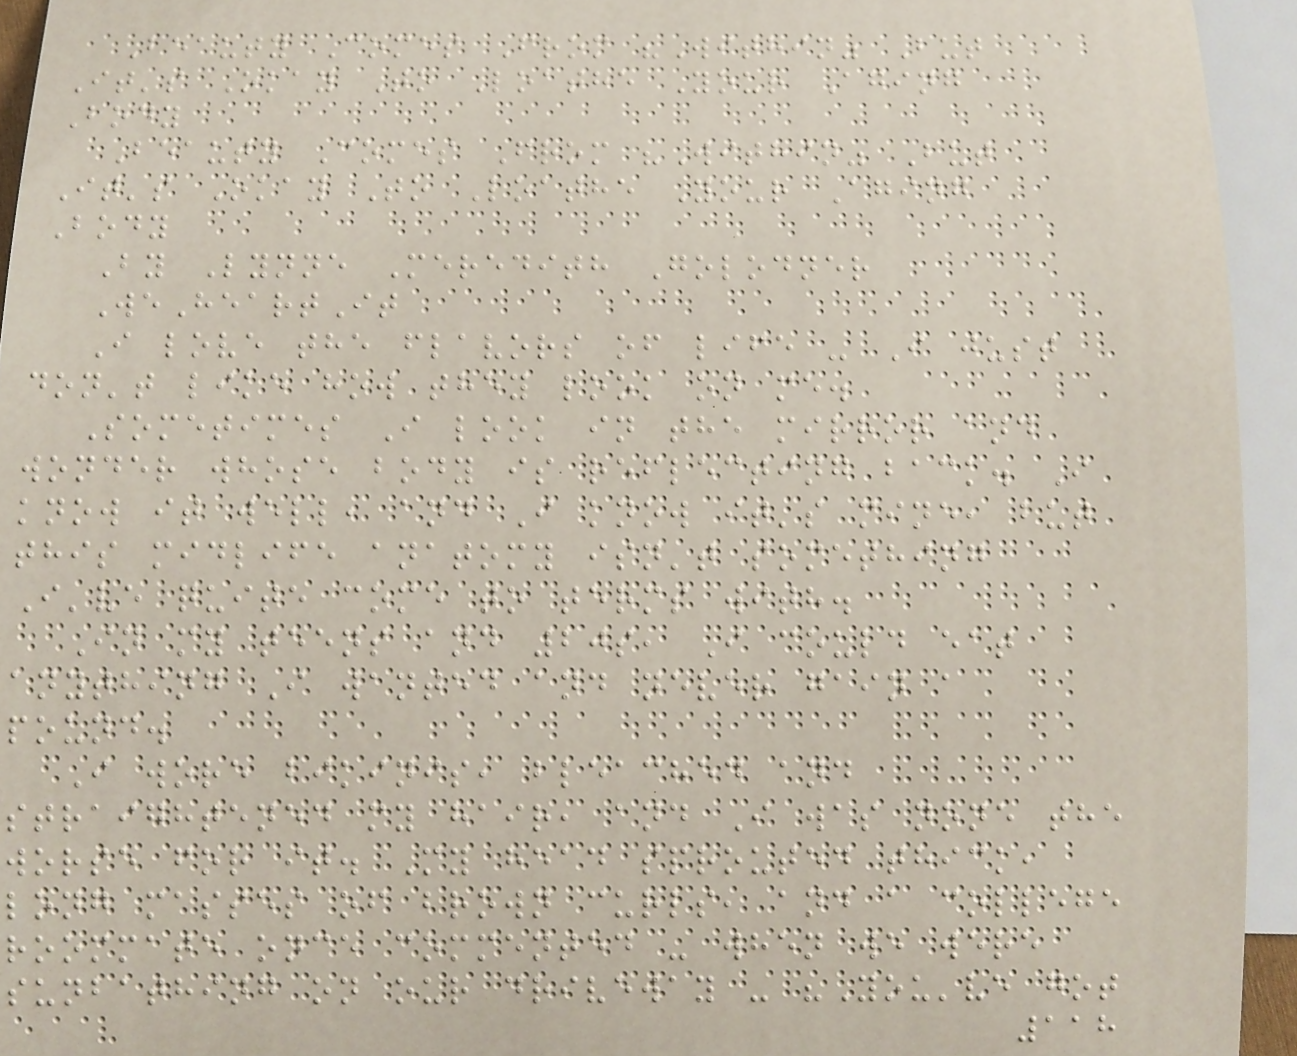Beauty Comes From "Within" But
It's Okay To Loathe Your Aging
Body
Beauty Comes From "Within" But
It's Okay To Loathe Your Aging
Body
By Lynne Meredith Golodner
WeHeartIt
I love the flavors of life - I just
don't like how they look on me.
Sometimes I look in the mirror and
wonder whose body is reflecting back. I
know it well, and I know it's mine, but
this midlife anatomy isn't something
I've quite come to terms with.
In my teens and 20s, I could eat
anything I wanted and never gain a
pound.
I wore bikinis, bleached and
straightened my hair, and I was none the
worse for it. My head sprouted thick,
long masses of brown curls, and a college
roommate once commented - when we were
sunbathing on our driveway - "You've got
118
